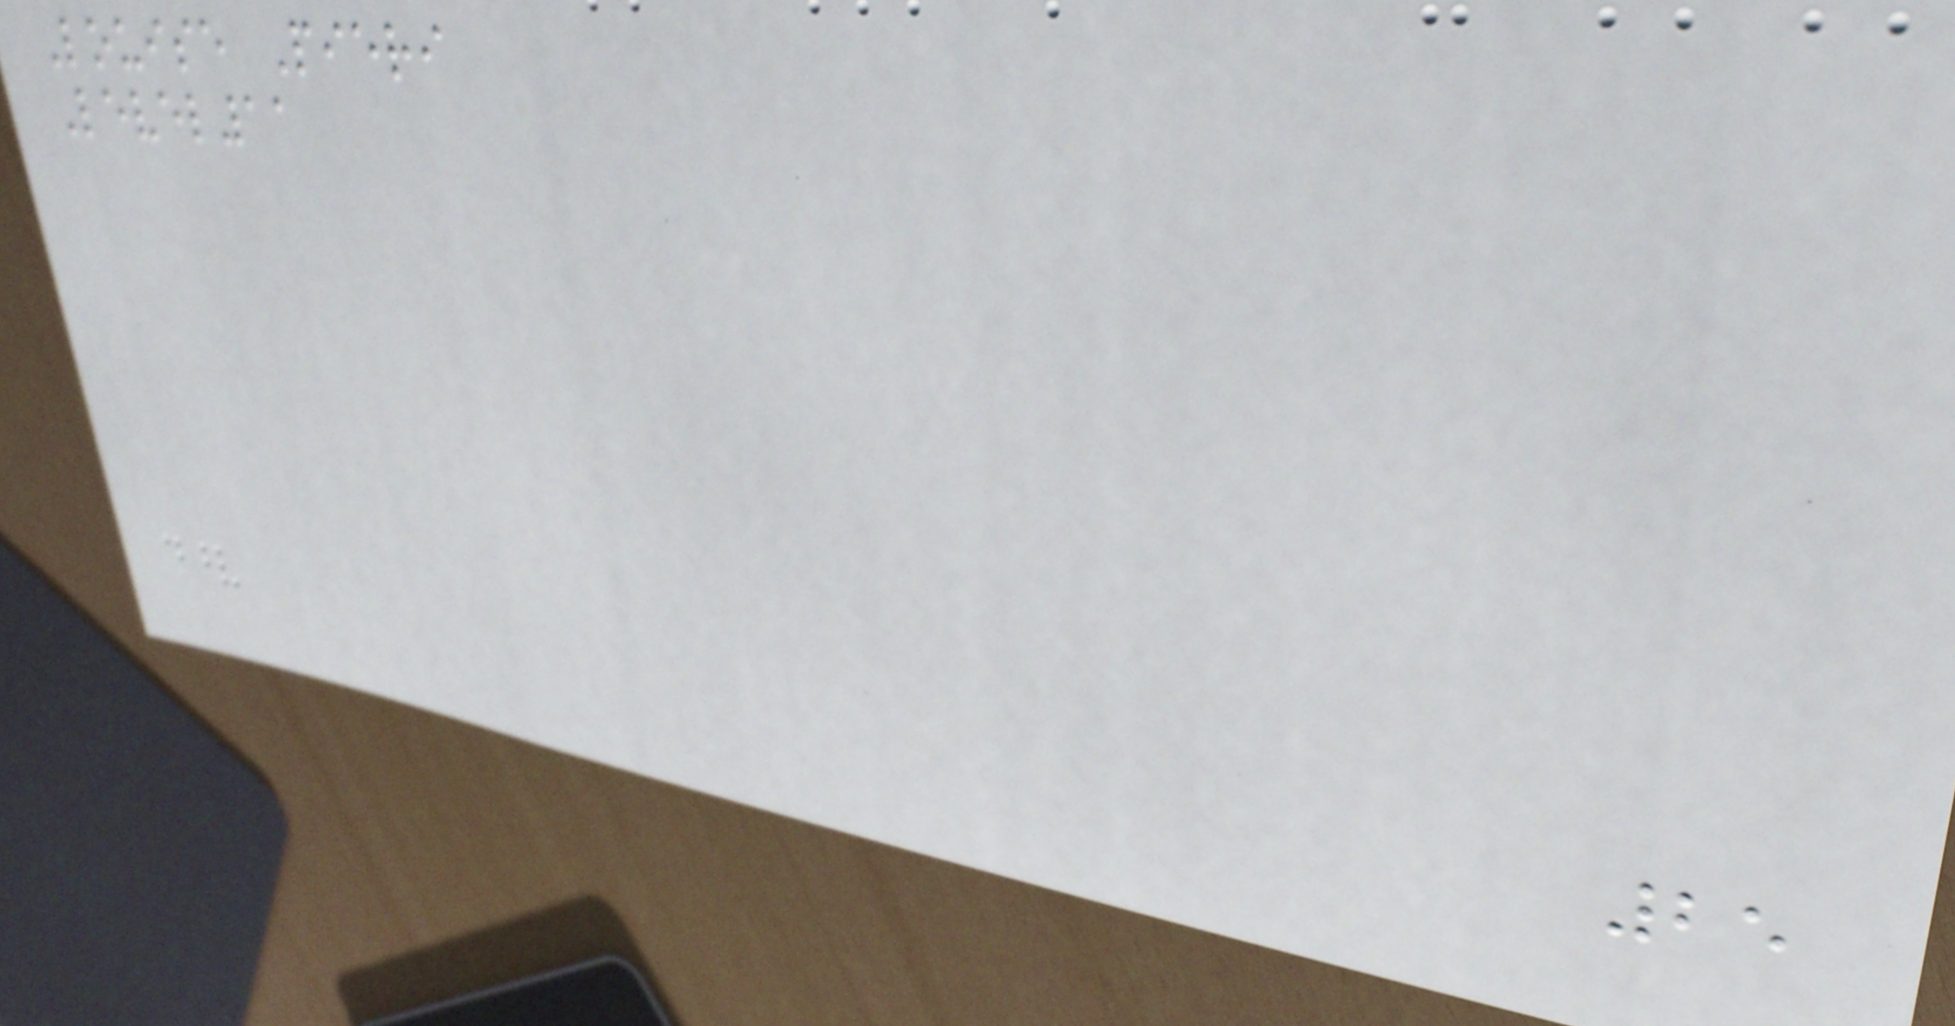Louise Pieri
Level11
25
